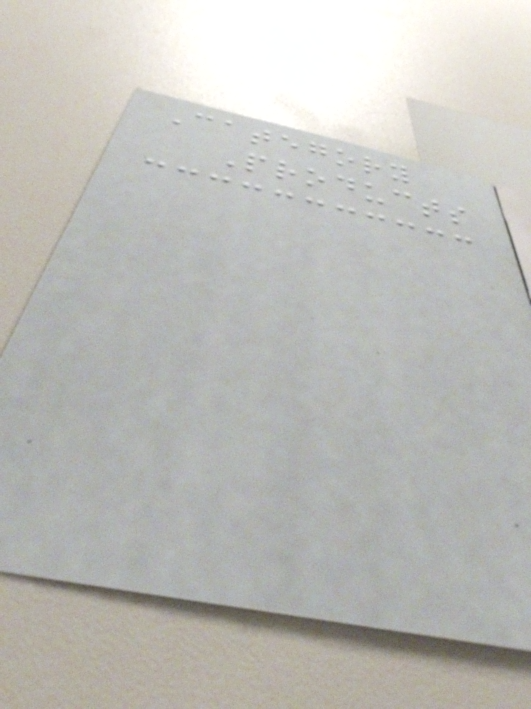Category
Products
